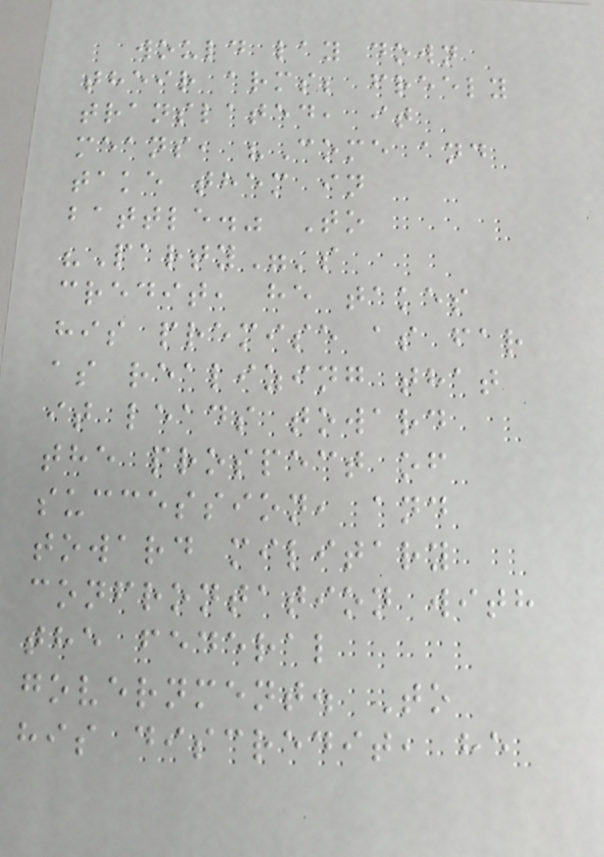would lay down
their arms; freely
translated, it
means, "Come and
take them in
battle." To
"Party"'s
credit, he takes
his premise as far
as realizing that
it leads toward
the prospect of
succession, and
toward military
confrontation with
the federal
government. To
his discredit, he
